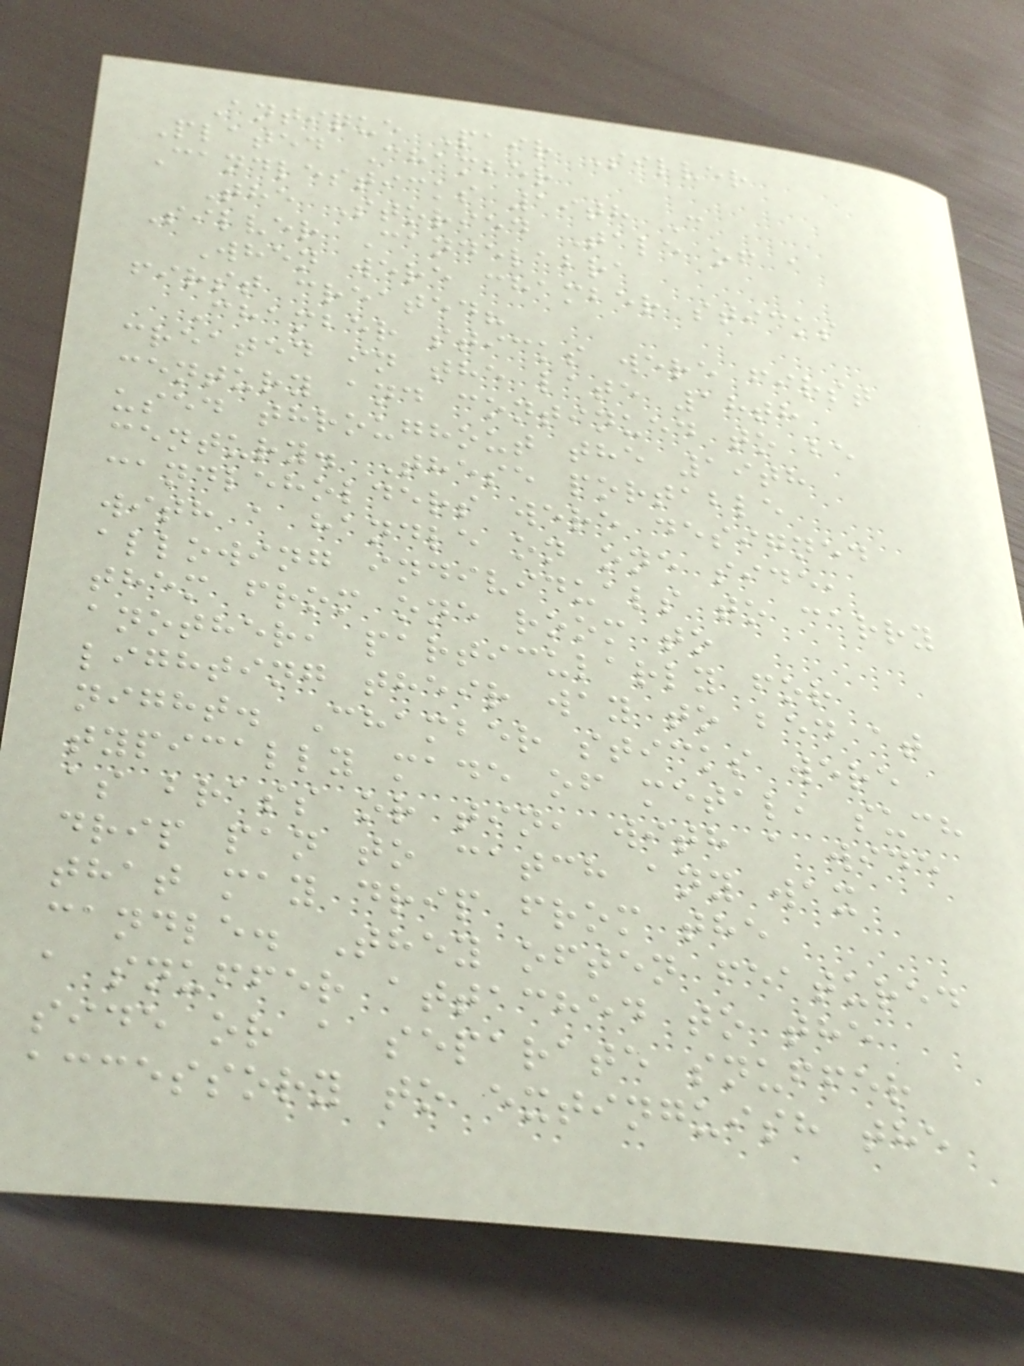Antique Pair Silver
Plated Chamber
Candlesticks 19th C
The Storied Tale of a
Silver Candelabra
When were chamber sticks
first created?
Chamber sticks were first
created in the late 18th
century and continued to be
used throughout the 19th
century. These portable
candleholders were designed
with a handle on one side,
allowing individuals to carry
them from one room to
another, particularly for
lighting their way to bed at
night. Chamber sticks were
typically made of metal, such
as brass or tin, with a wide
drip pan to catch any wax
that may drip from the
candle. They often featured
a snuffer attached to the
side or a separate snuffer
accessory to extinguish the
